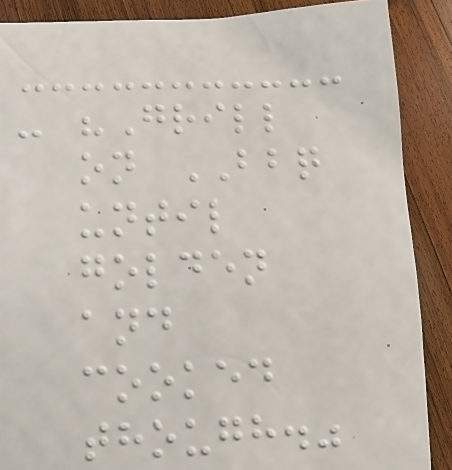- "Grill
on BBQ
until
golden
and
cooked
though."
